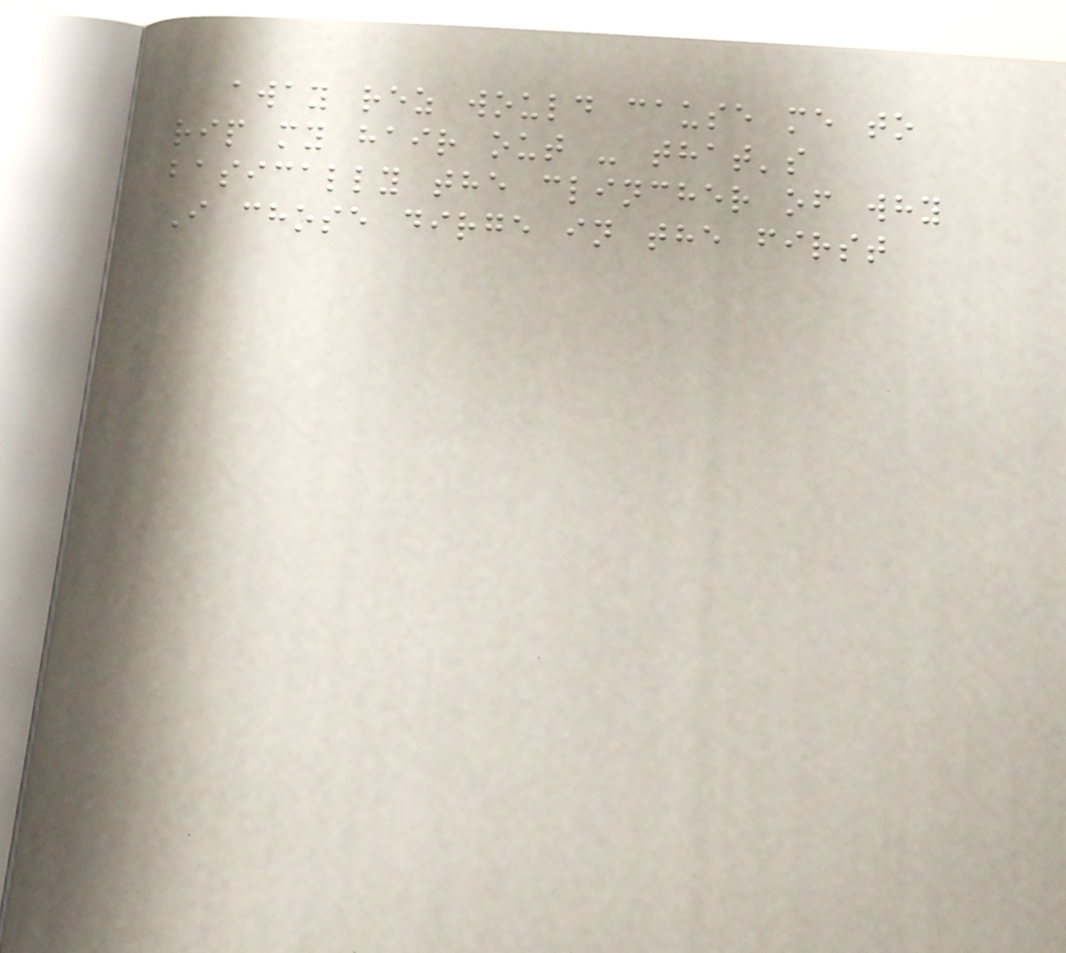away rez would cause me to
rip my hair out - that's
basically the clincher of why
I chose dirge in the first
